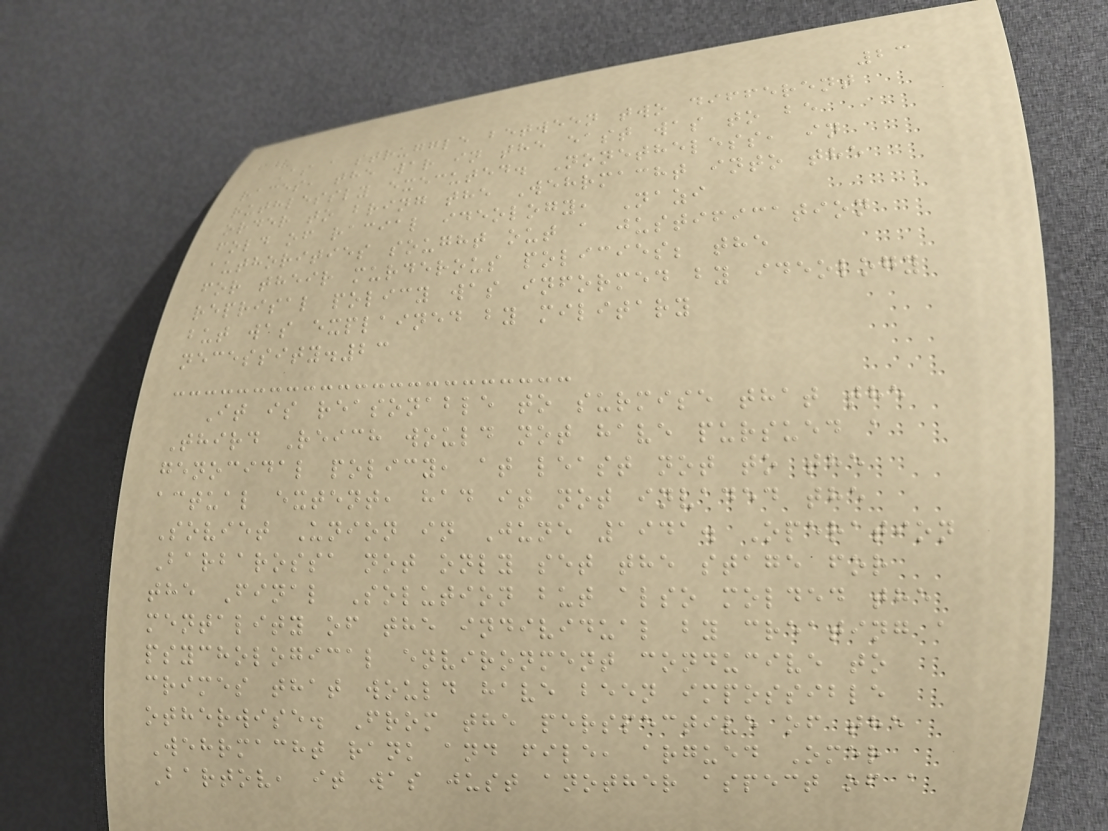23
As a struggle between two different
races, the war in the east was to be
ruthlessly executed. Nonetheless, in
order to bring the Wehrmacht into the
fold of racial ideology, Nazi
authorities sought out a justification
for their murderous policies; the
reprisal policy was informed by ideology
but was explained by military
necessity.23
It is reasonable to surmise that the
Third Reich would not have pursued a
genocidal policy, at least not to the
actual extent, had it not invaded the
Soviet Union in June 1941. Operation
Barbarossa not only set the stage for
the Final Solution but also molded the
mentality of the individual by creating a
psychological environment conducive to
crimes that would have been impossible
otherwise. From the perspective of the
Wehrmacht rank and file, argued Omer
Bartov, it was just another aspect of a
